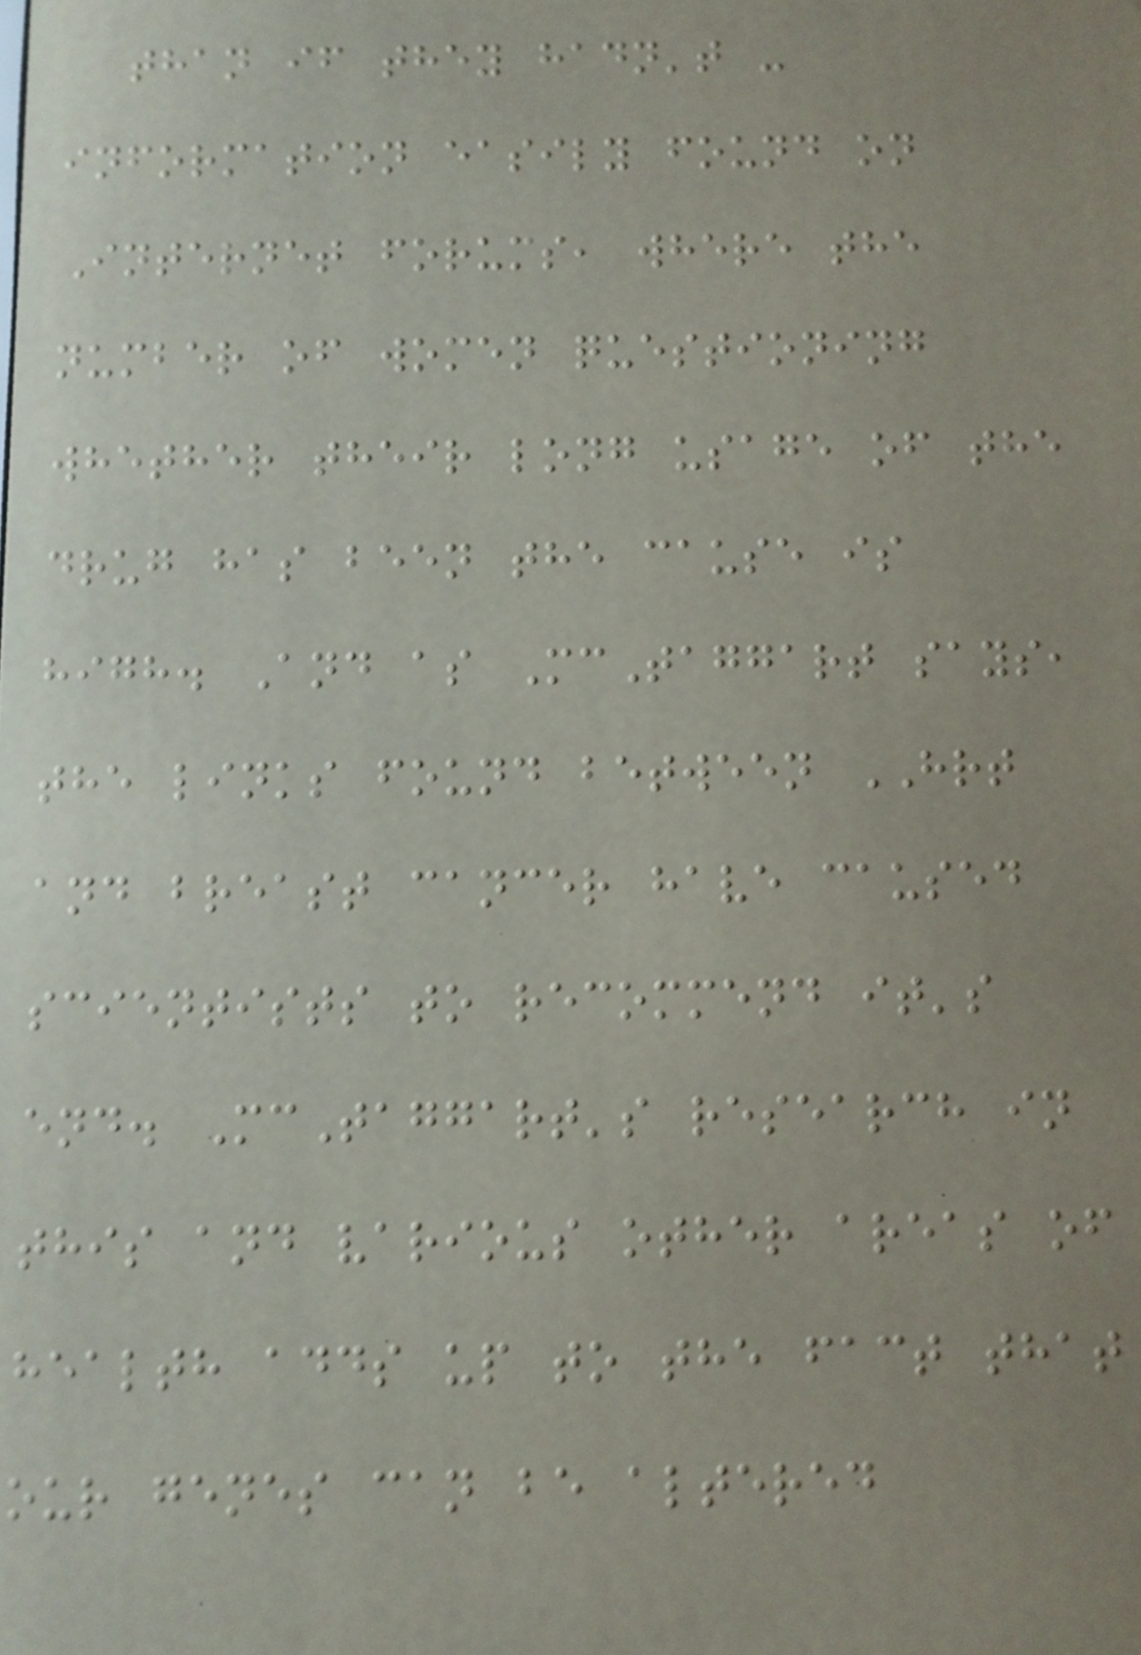than if they hadn't -
information easily found on
Internet forums, where the
number of women questioning
whether their long usage of the
drug has been the cause is
high. And as McTaggart says,
the links found between HRT
and breast cancer have caused
scientists to recommend it's
end. McTaggart's research in
this and various other areas of
health adds up to the fact that
our genes can be altered
